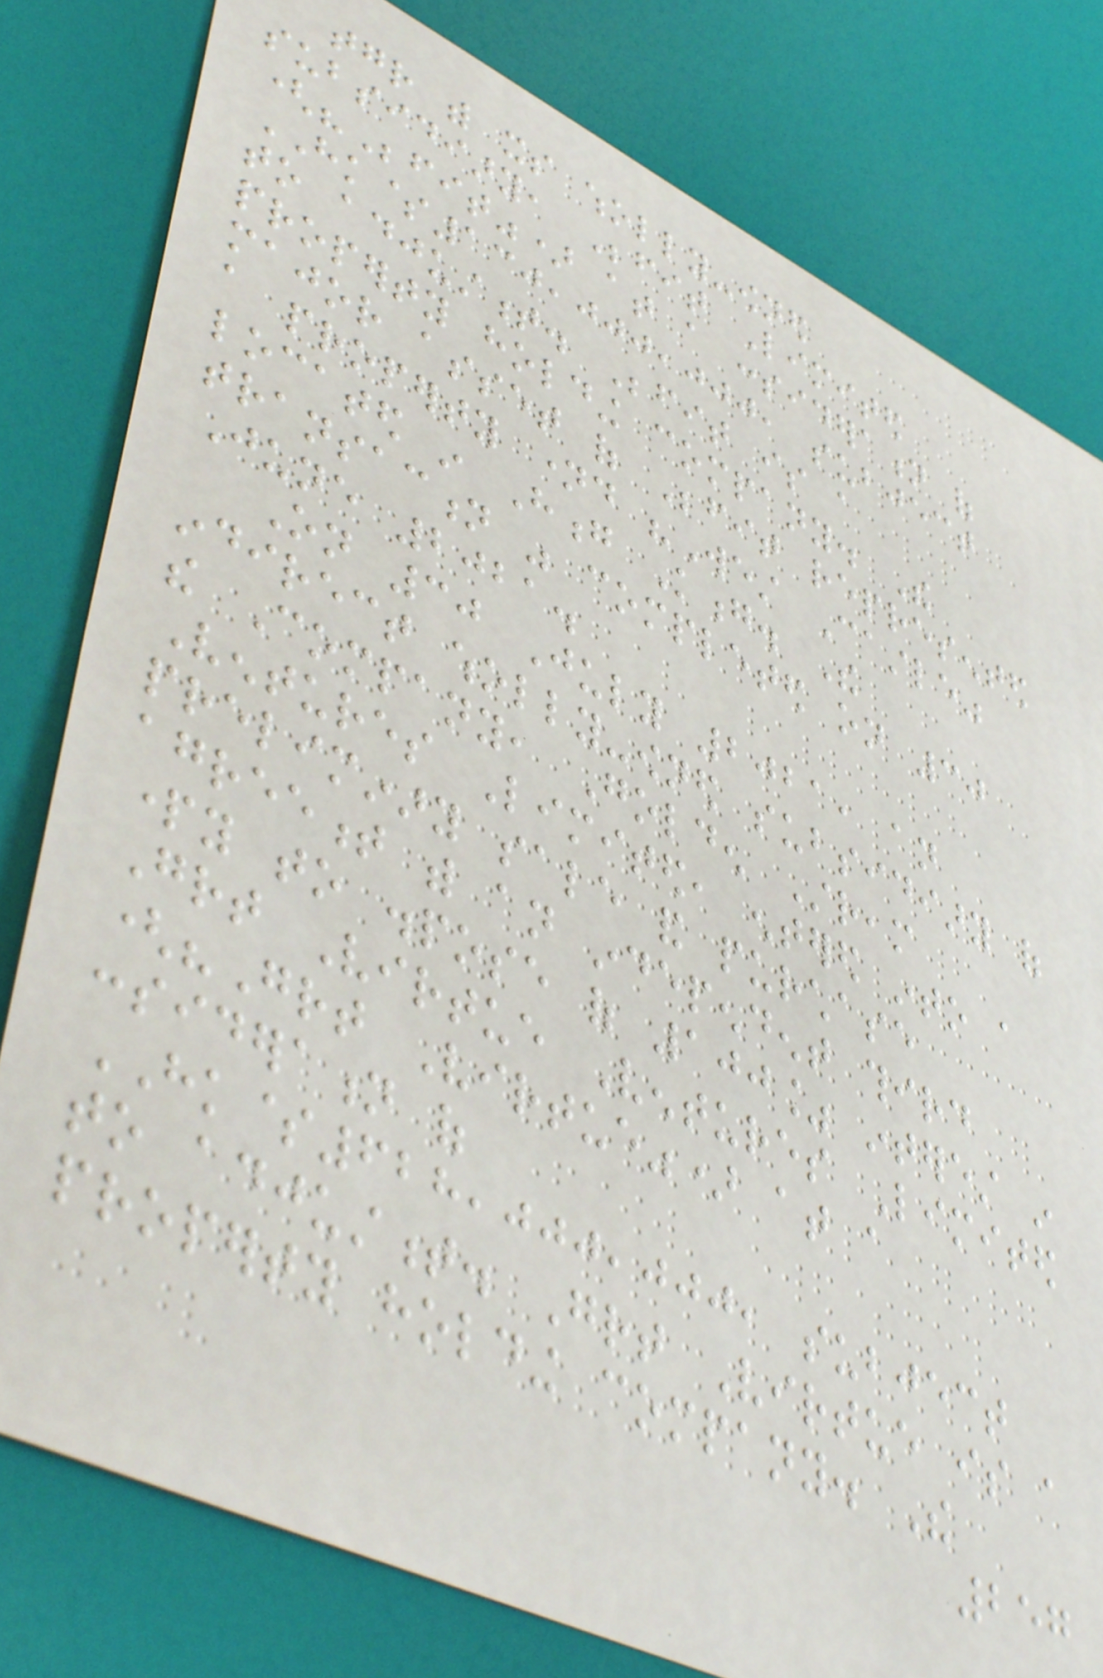together with its wholly-owned
subsidiary, Befit Limited
("Befit") at a consideration of
HK$130,000,000, subject
to adjustment. Befit is a
property holding company. The
major asset of Befit represented
a property named "West Castle"
located in Hong Kong. The
transaction was completed on 30
June 2021.
On 30 July 2021, an
indirect wholly-owned subsidiary of
the Company, Golden Stream
Ventures Limited, entered into a
preliminary sale and purchase
agreement with an independent third
party to dispose of 100% interest in
Great Virtue Ventures Limited
("Great Virtue") at a
consideration of
HK$628,000,000, subject
to adjustment. Great Virtue is a
property holding company. The
257
